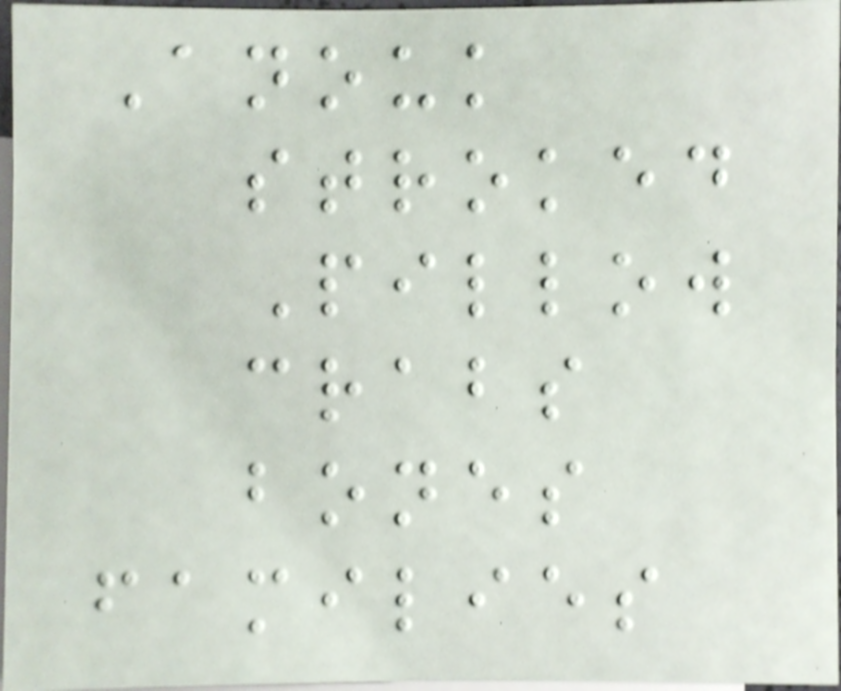Anouk
stroked
Pillow
crabs
bones
families
